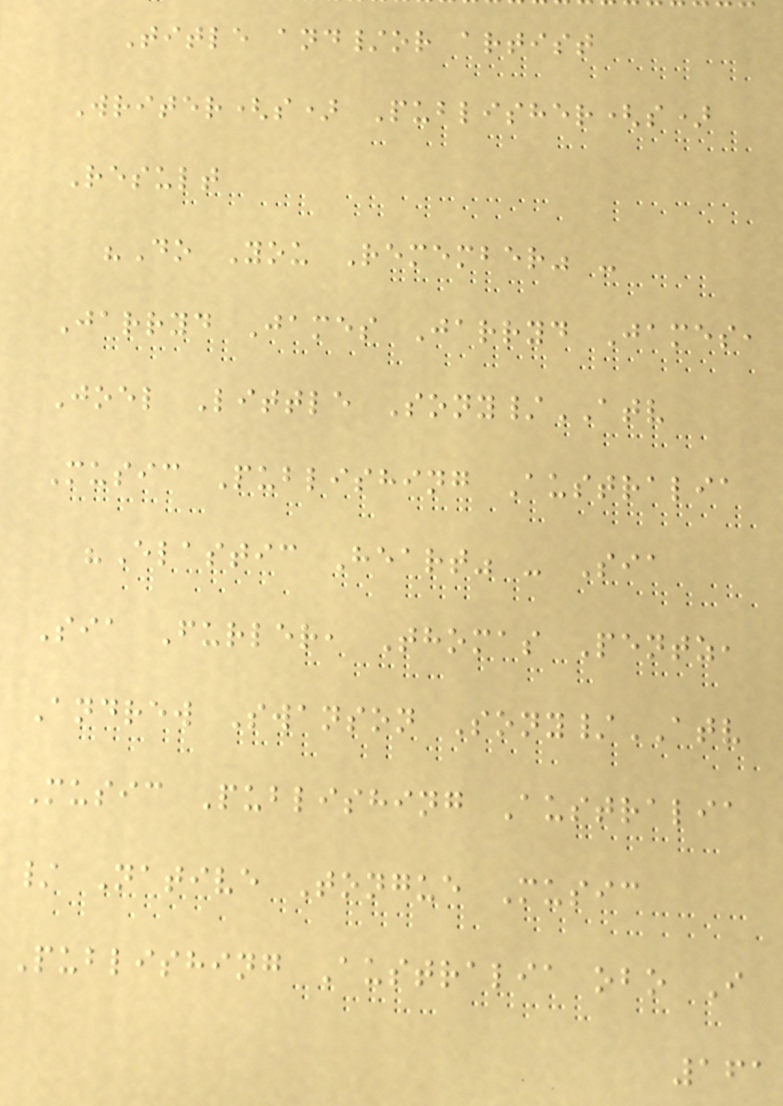Title and/or artist
Writer(s) Publisher(s)
Result
"Do You Remember" -
Jarryd James Jarryd James,
Joel Little Sony/ATV
Music Publishing Australia
"Elastic Heart" - Sia
Sia Furler, Thomas Pentz,
Andrew Swanson Sony/ATV
Music Publishing Australia
/ Native Tongue Music
Publishing Australia obo I
161
